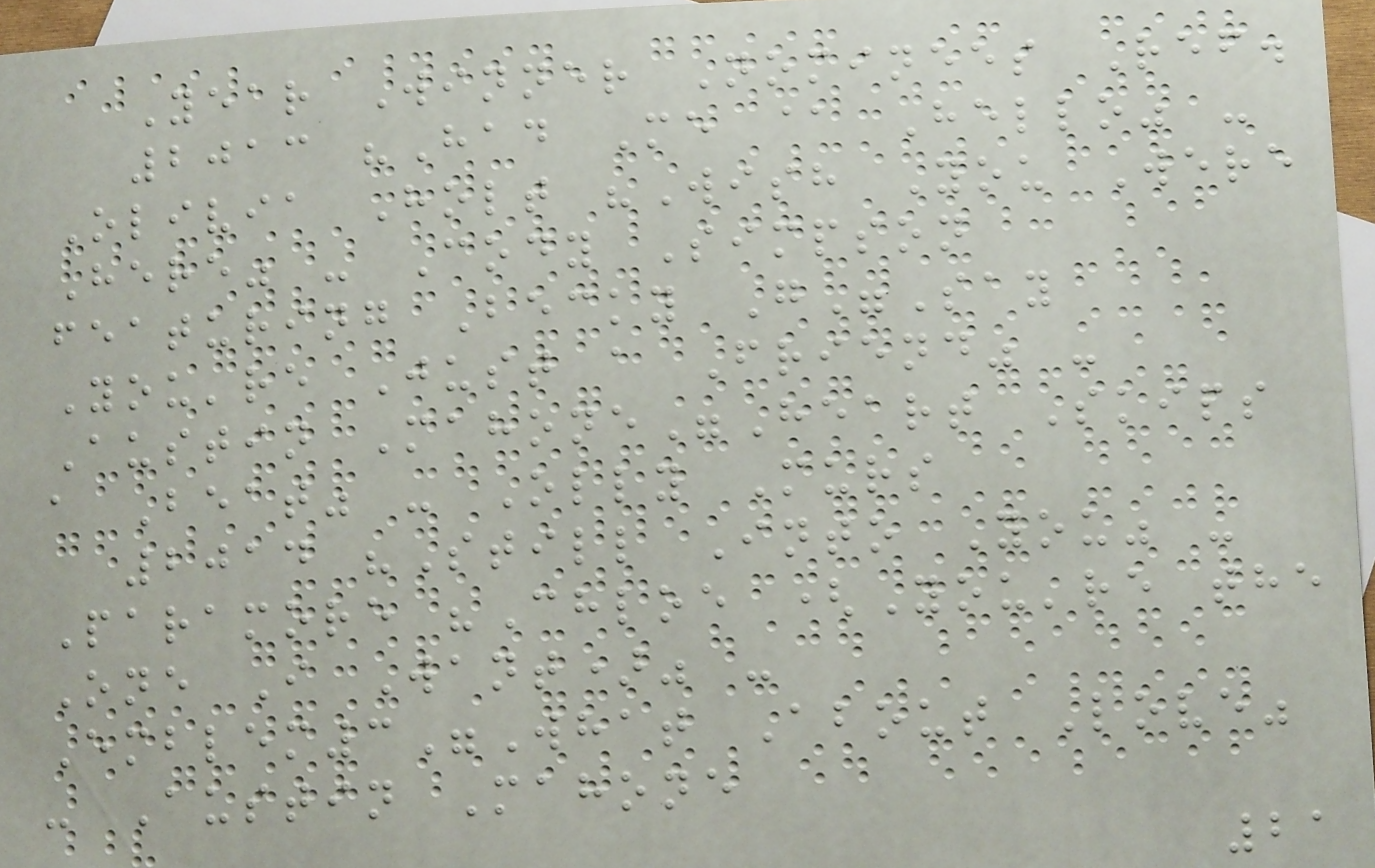Year Winner Nominees Ref.
2013 "Had Me @ Hello" -
Olivia Holt "Wish You Were
Here" - Cody Simpson
featuring Becky G"Say
You're Just a Friend" -
Austin Mahone"Heart Skips
a Beat" - Olly Murs
2014 "Still Into You" -
Paramore "Chloe (You're the
One I Want)" -
Emblem3"What About Love"
- Austin Mahone
21
